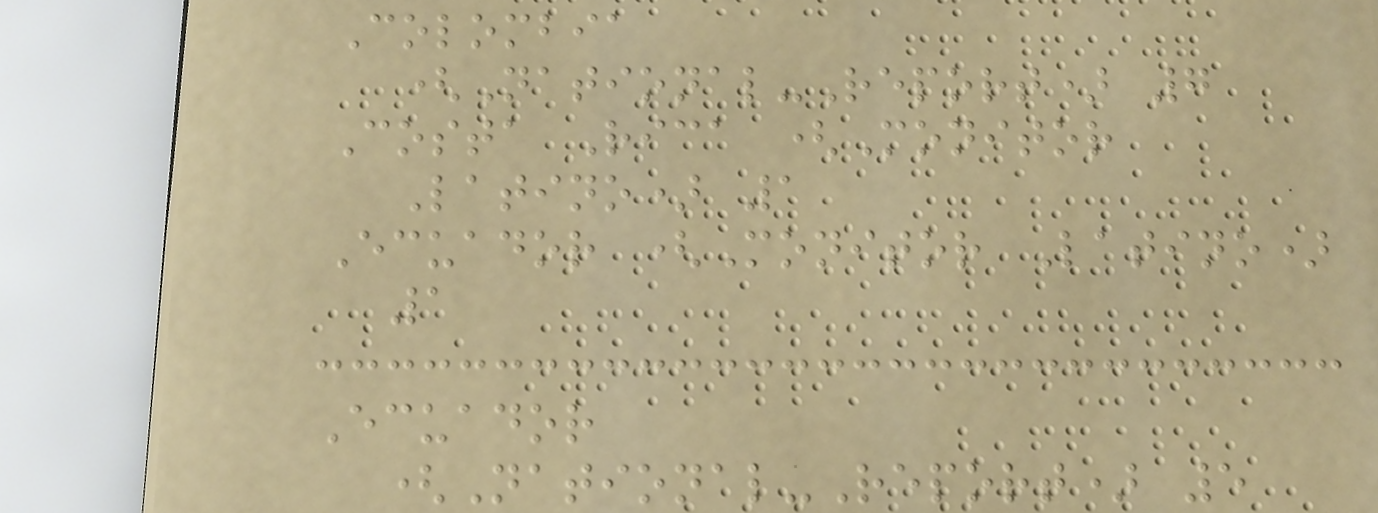Colombia
(National-Report) 7
Costa Rica (Monitor
Latino) 1
Ecuador (Monitor Latino)
1
Ecuador
(National-Report) 5
